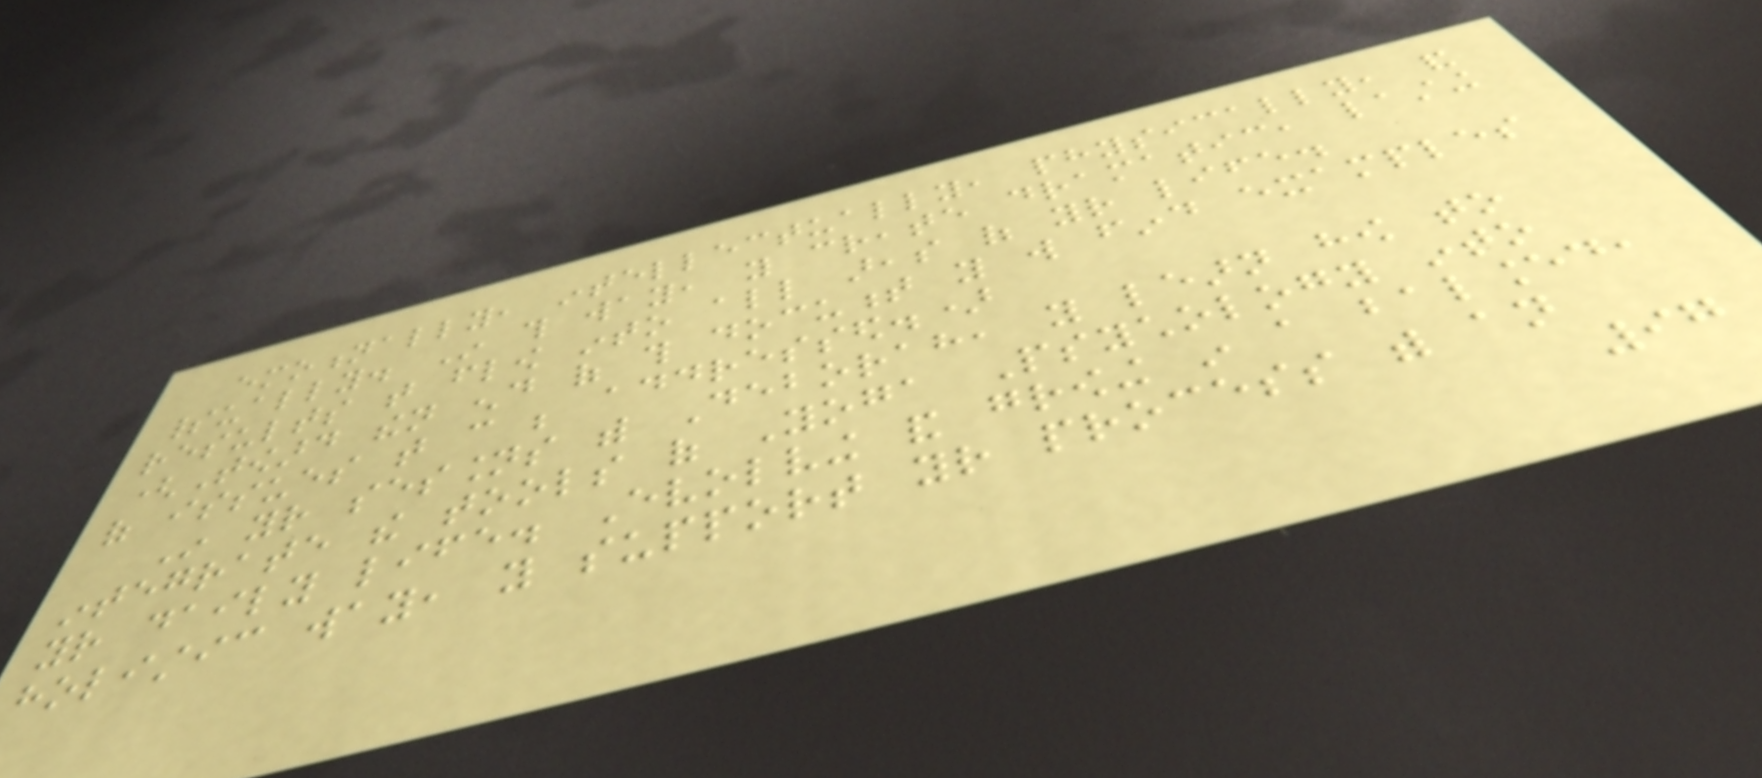emotionally, intellectually, physically, and
spiritually. In this way, you create dramatic, lasting
results that flow into all areas of your life.
(Toward then end of this document you will find examples
of issues that can be addressed.)
In your sessions with Deborah, you learn how to
integrate the tools of Yoga Psychology into
your daily life. Evolving and growing in a balanced,
holistic way, you support your process with an
97
